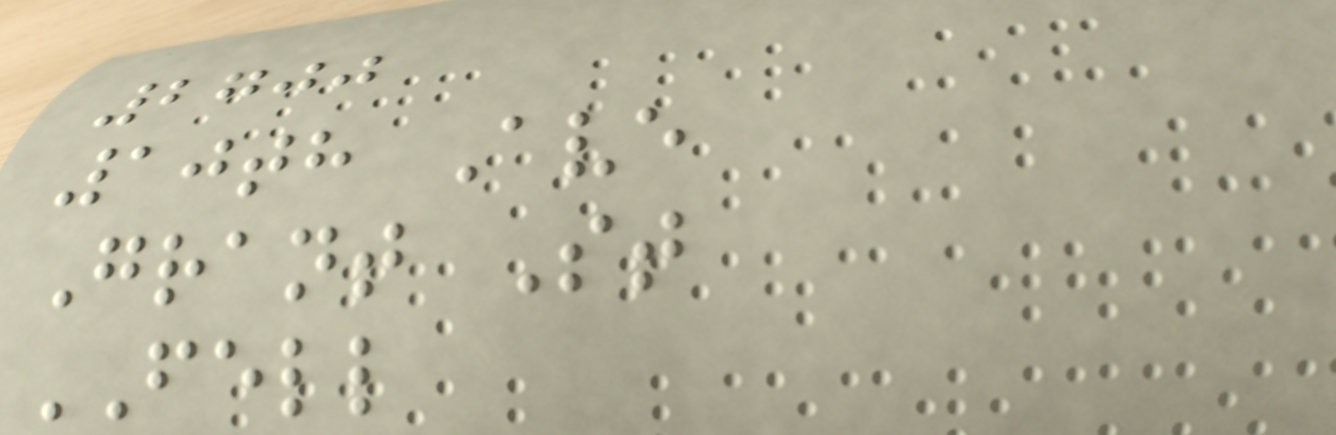2700
10th Ave
Grant St
FELL
